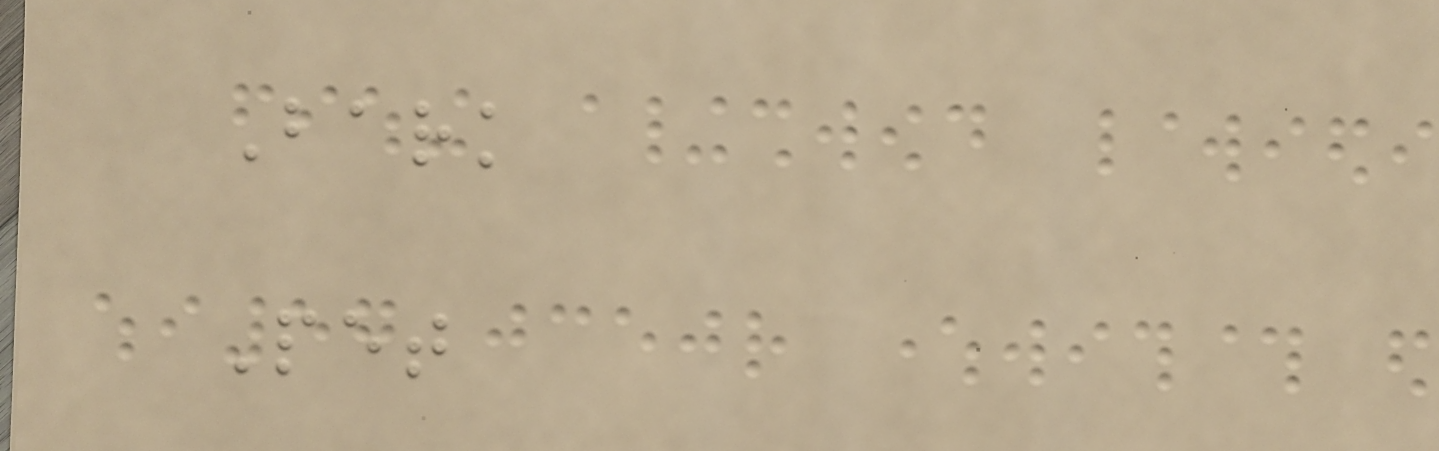Bark
Pet
